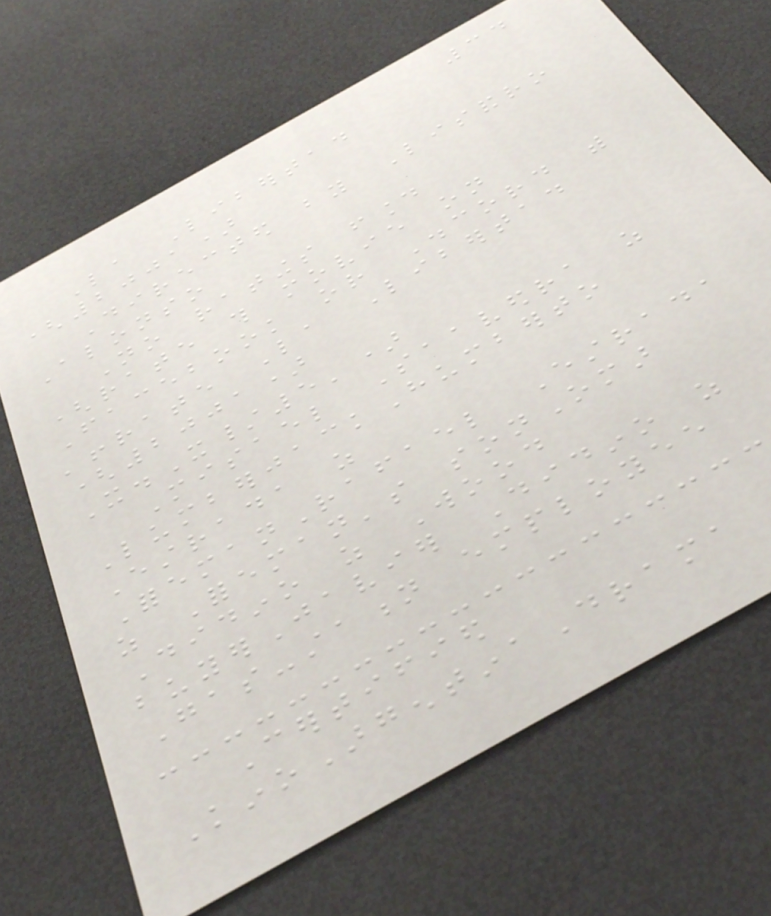34
La Libertad
(2001)
Directed by Lisandro
Alonso
No ratings found
(rate this movie on
Facebook or Discord with
'!rate La Libertad
(2001)
X.X/5')
Misael Saavedra as
LumberjackHumberto
Estrada as
ForemanRafael Estrada
as Foreman's sonOmar
Didino as Wood
buyerJavier Didino as
Gas-station employee
Certified
KinoArgentinaDrama
